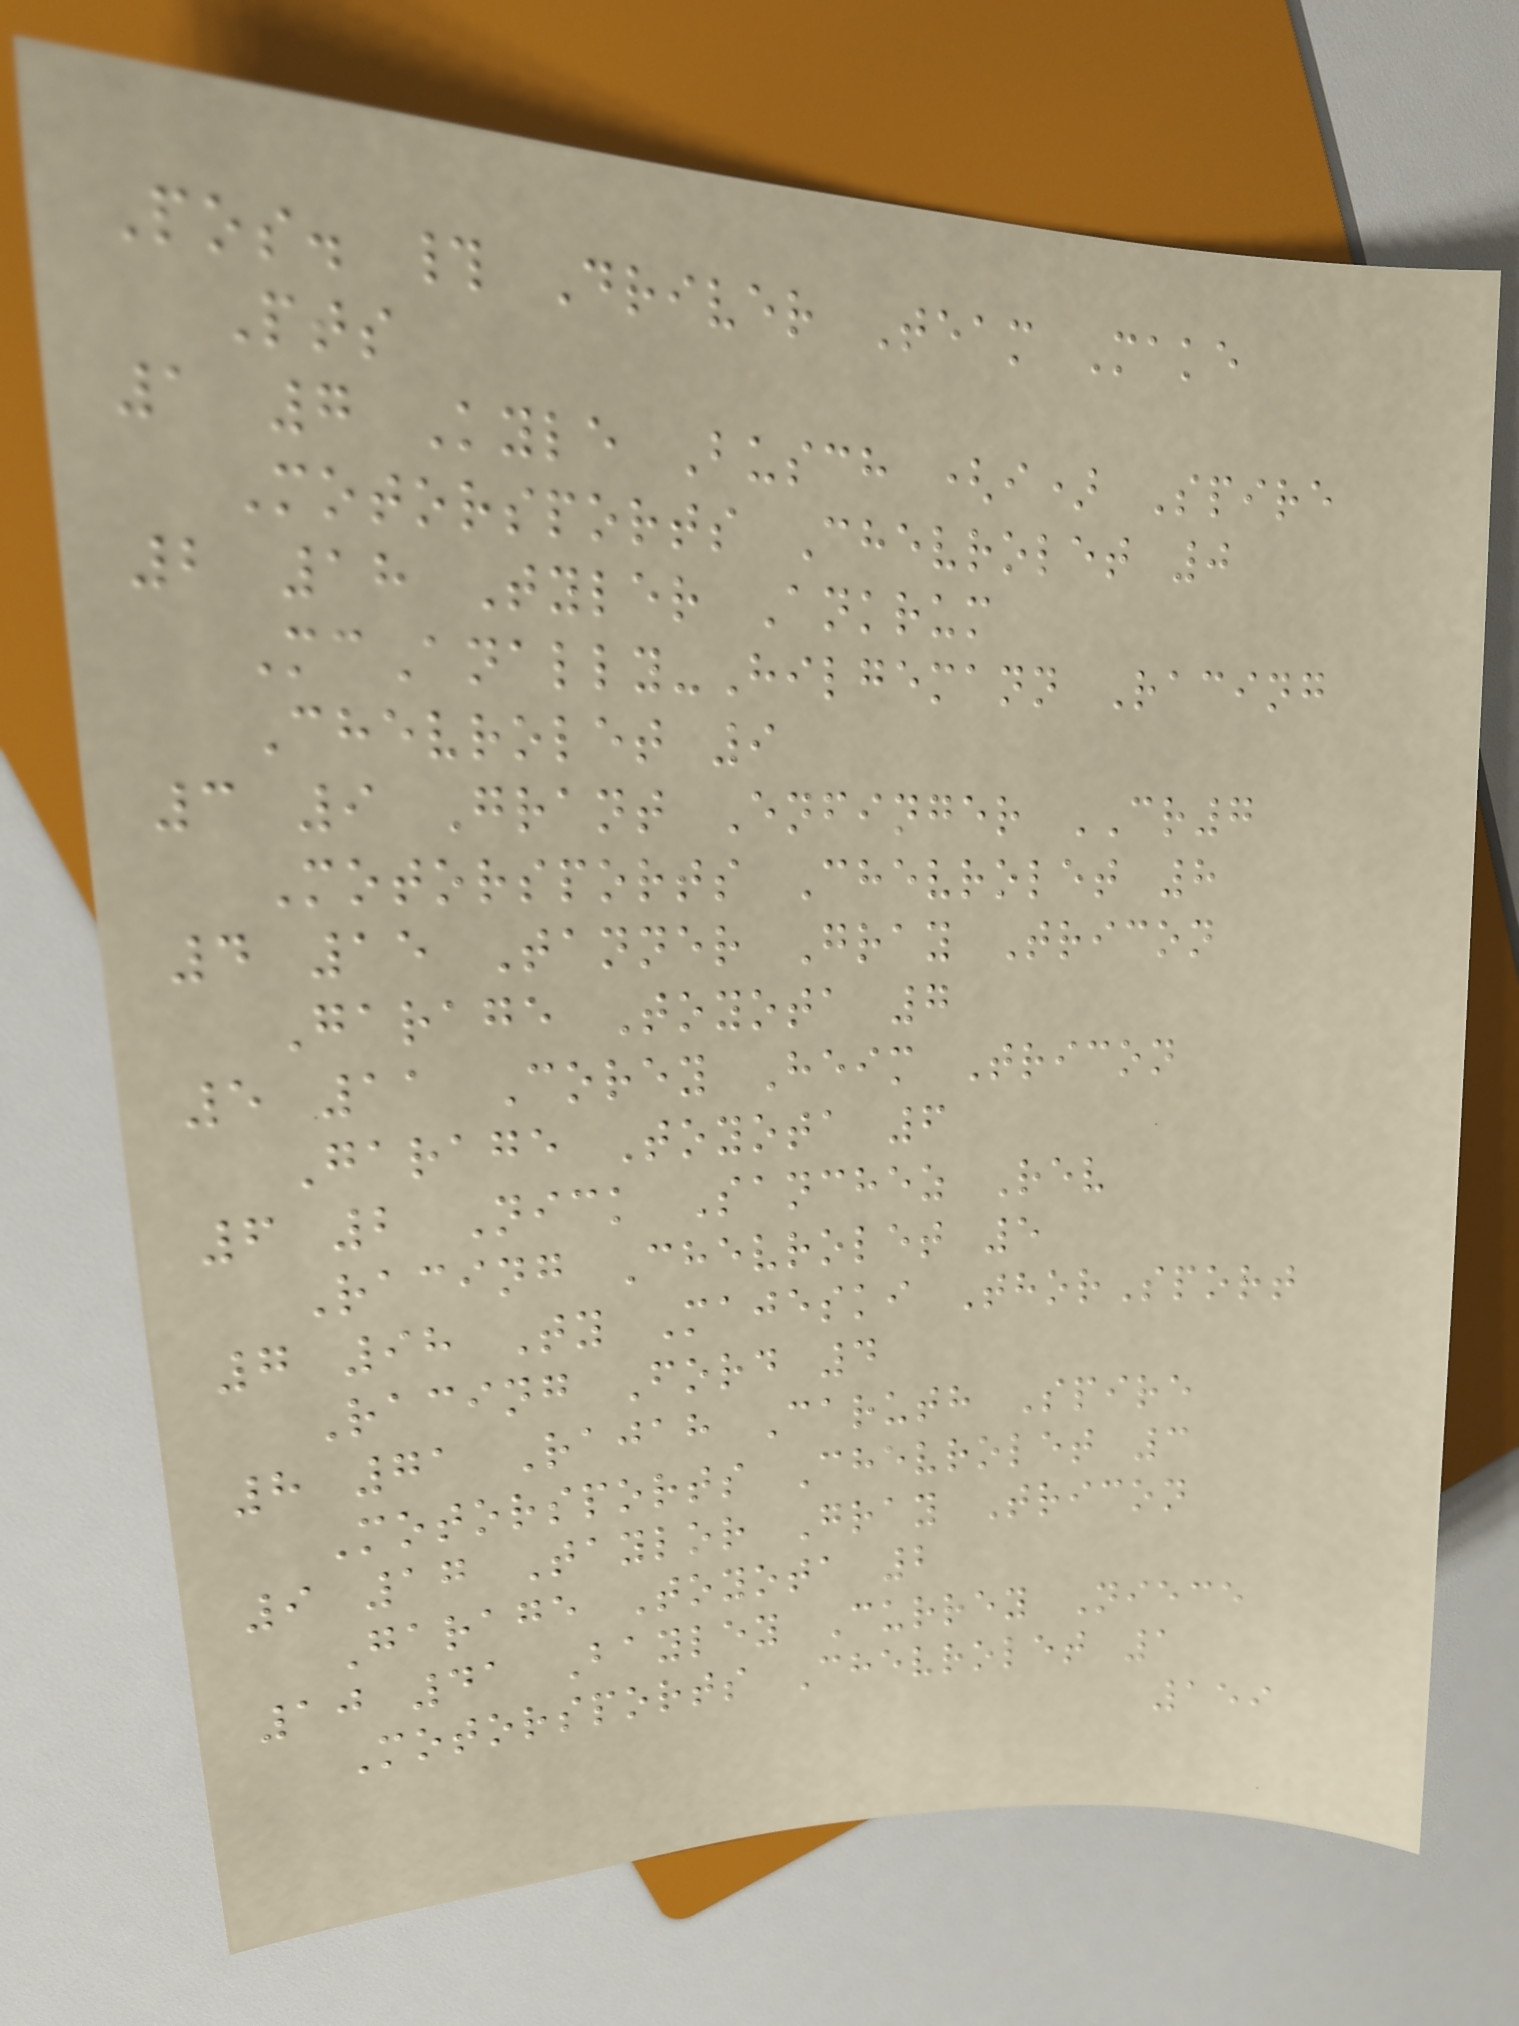Pos. # Driver Team Make
Pts
1 7 Kyle Busch (i) Spire
Motorsports Chevrolet 0
2 18 Tyler Ankrum
McAnally-Hilgemann Racing
Chevrolet 9
3 9 Grant Enfinger CR7
Motorsports Chevrolet 8
4 15 Tanner Gray Tricon
Garage Toyota 7
5 11 Corey Heim Tricon
Garage Toyota 6
6 2 Nick Sanchez Rev
Racing Chevrolet 5
7 98 Ty Majeski ThorSport
Racing Ford 4
8 71 Rajah Caruth Spire
Motorsports Chevrolet 3
9 17 Taylor Gray Tricon
Garage Toyota 2
10 41 Bayley Currey Niece
Motorsports Chevrolet 1
159
